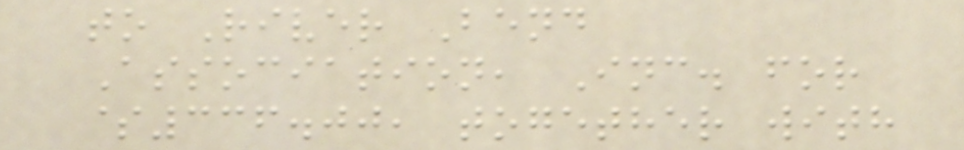to River Bend
Association, Inc. for
$336.00, together with
